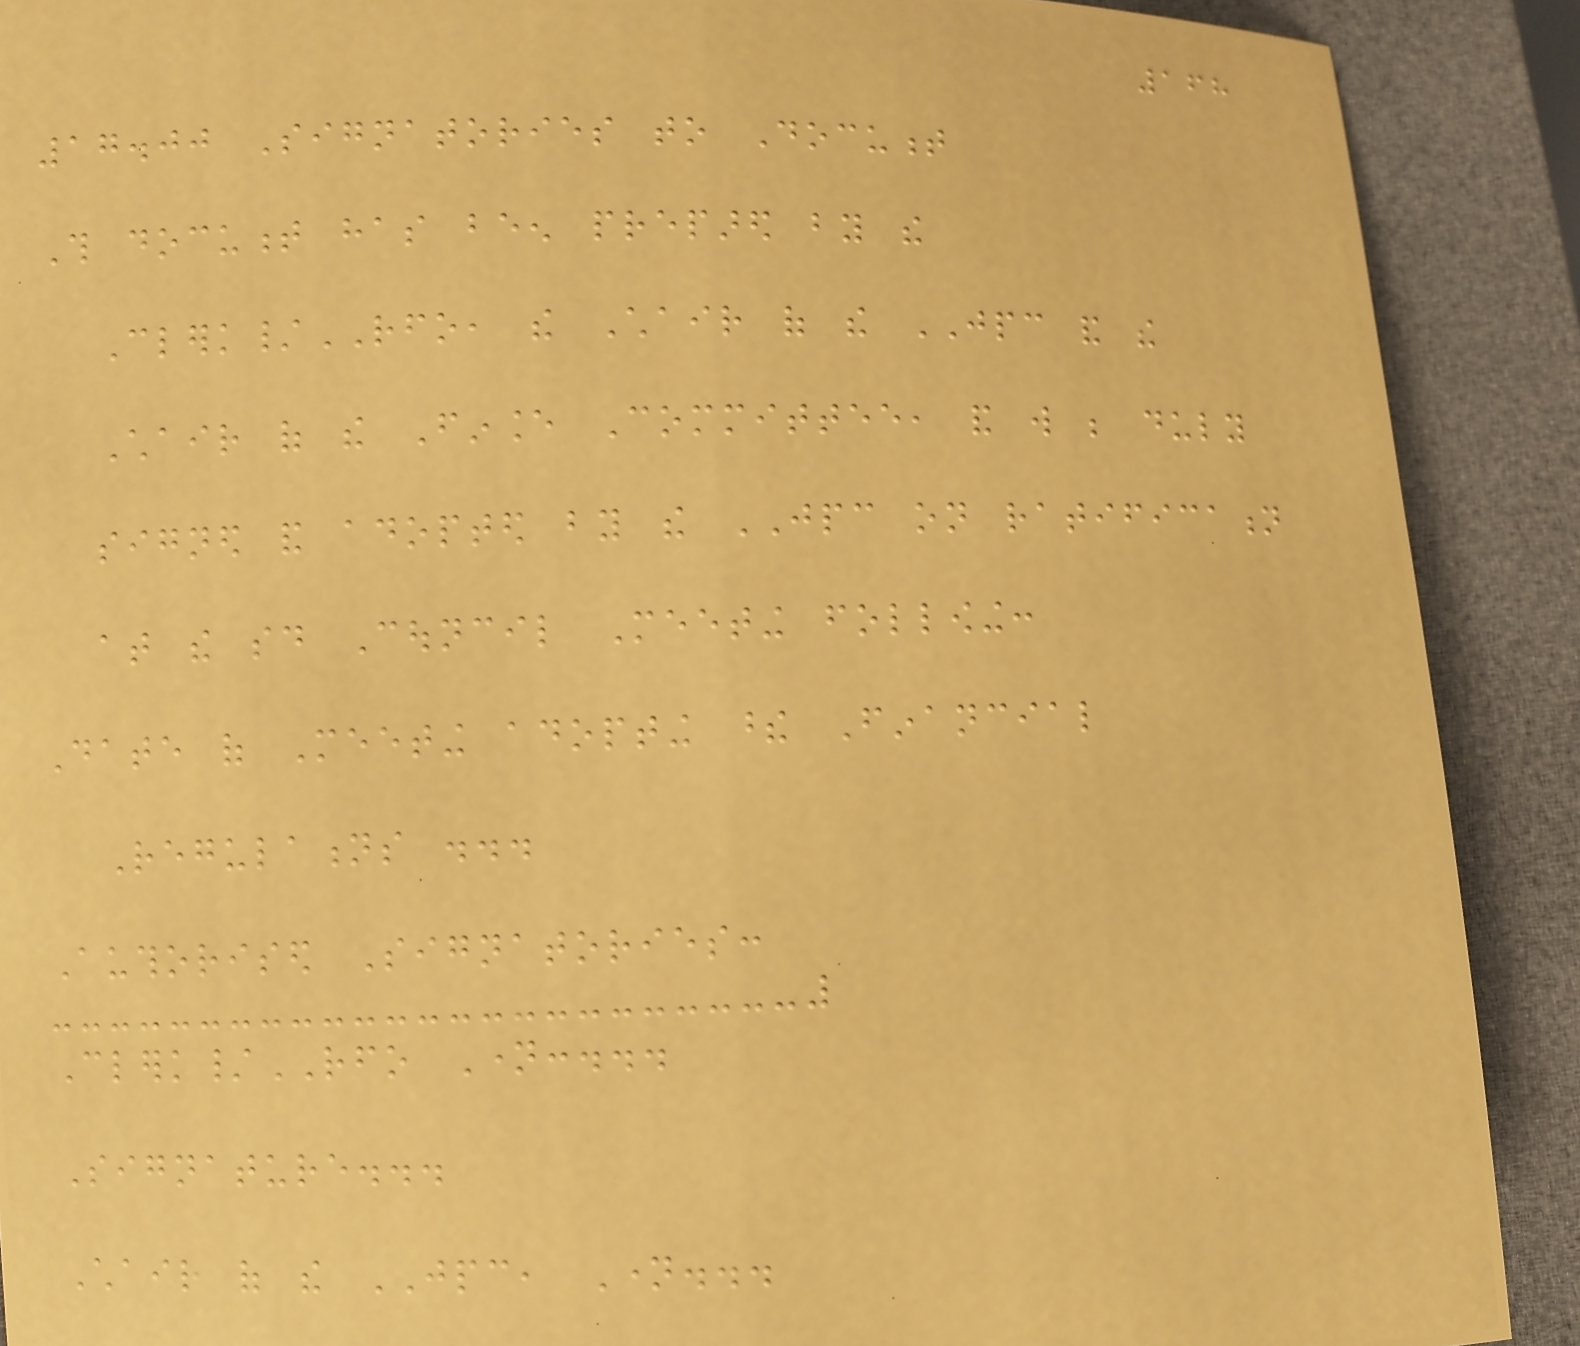168
17.00 Signatories to Document
This document has been prepared by the
Clerk/RFO, the Chair of the JPC and the
Chair of the Finance Committee, and will be duly
signed and adopted by the JPC on ratification
at the said Council Meeting following:
Date of Meeting adopting these Financial
Regulations ...
Authorised Signatories:
Clerk/RFO Name:...
Signature...
Chair of the JPC, Name...
